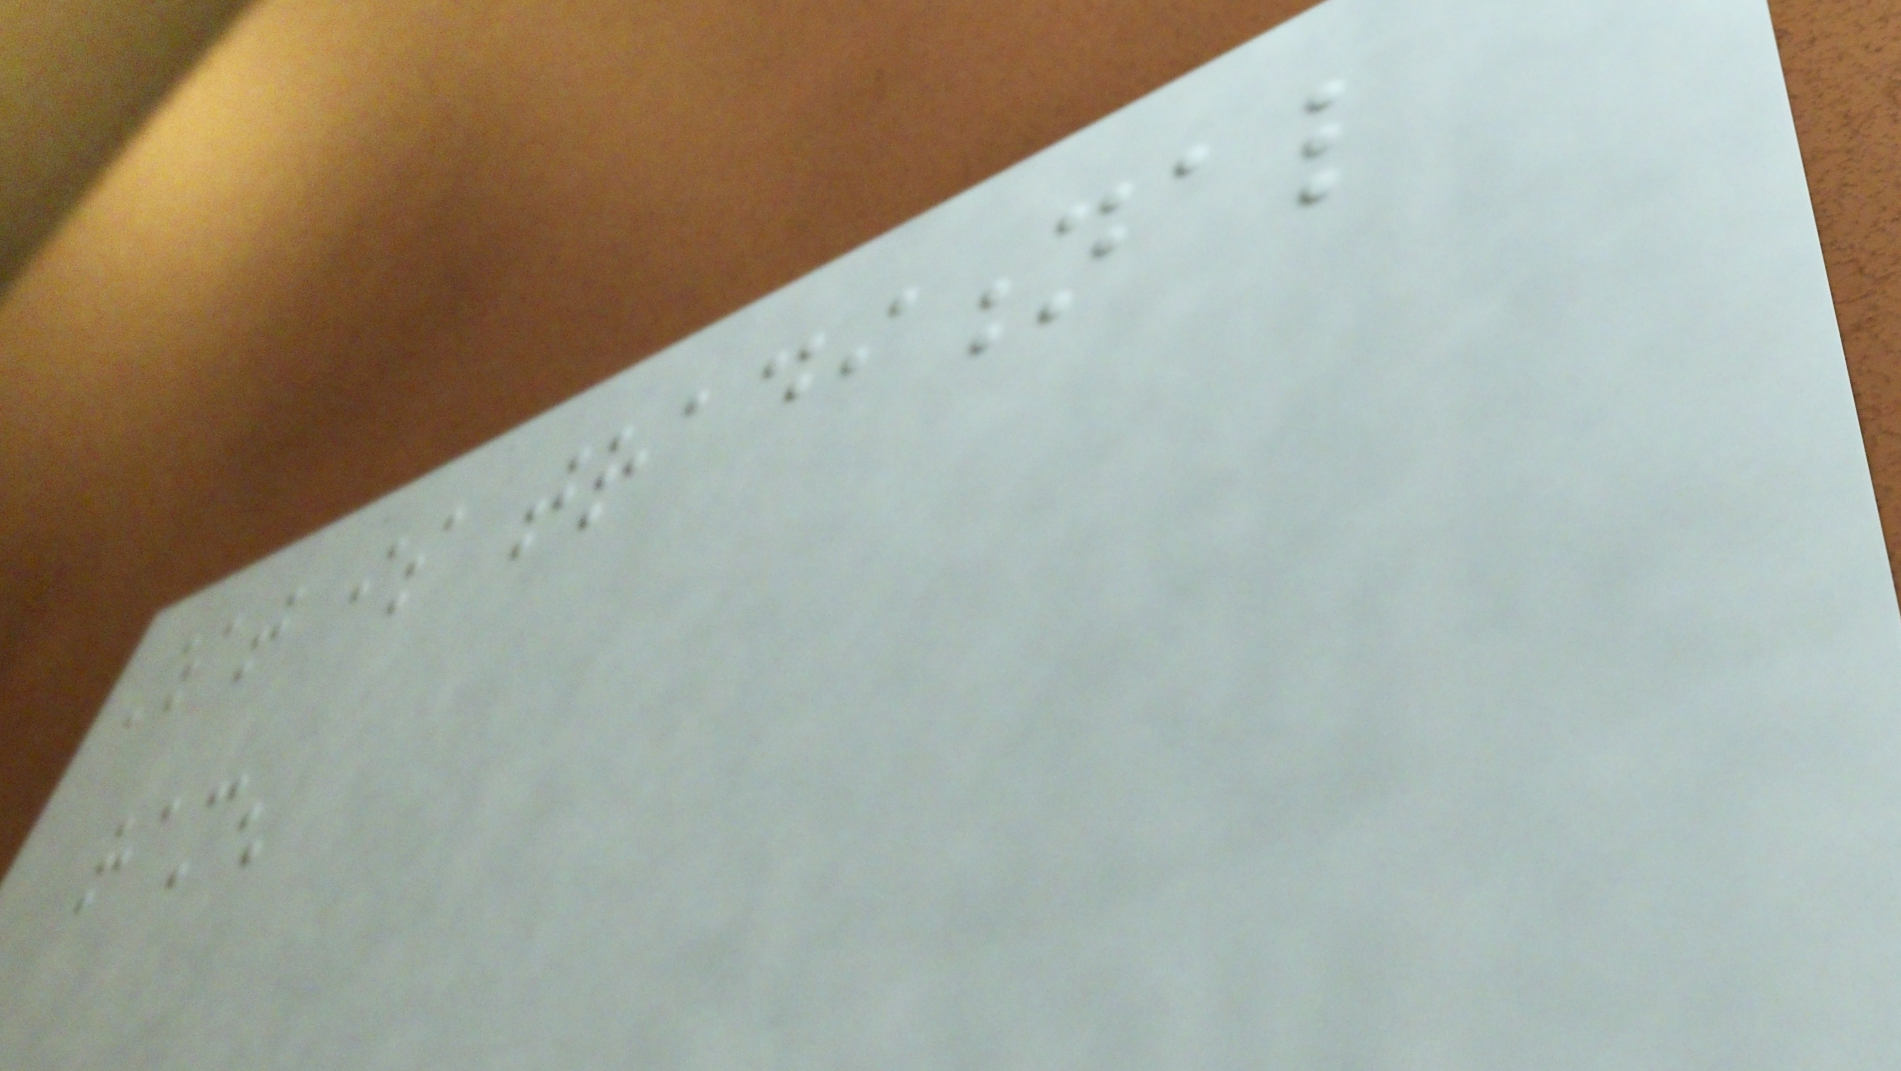What is traditional
ramen
